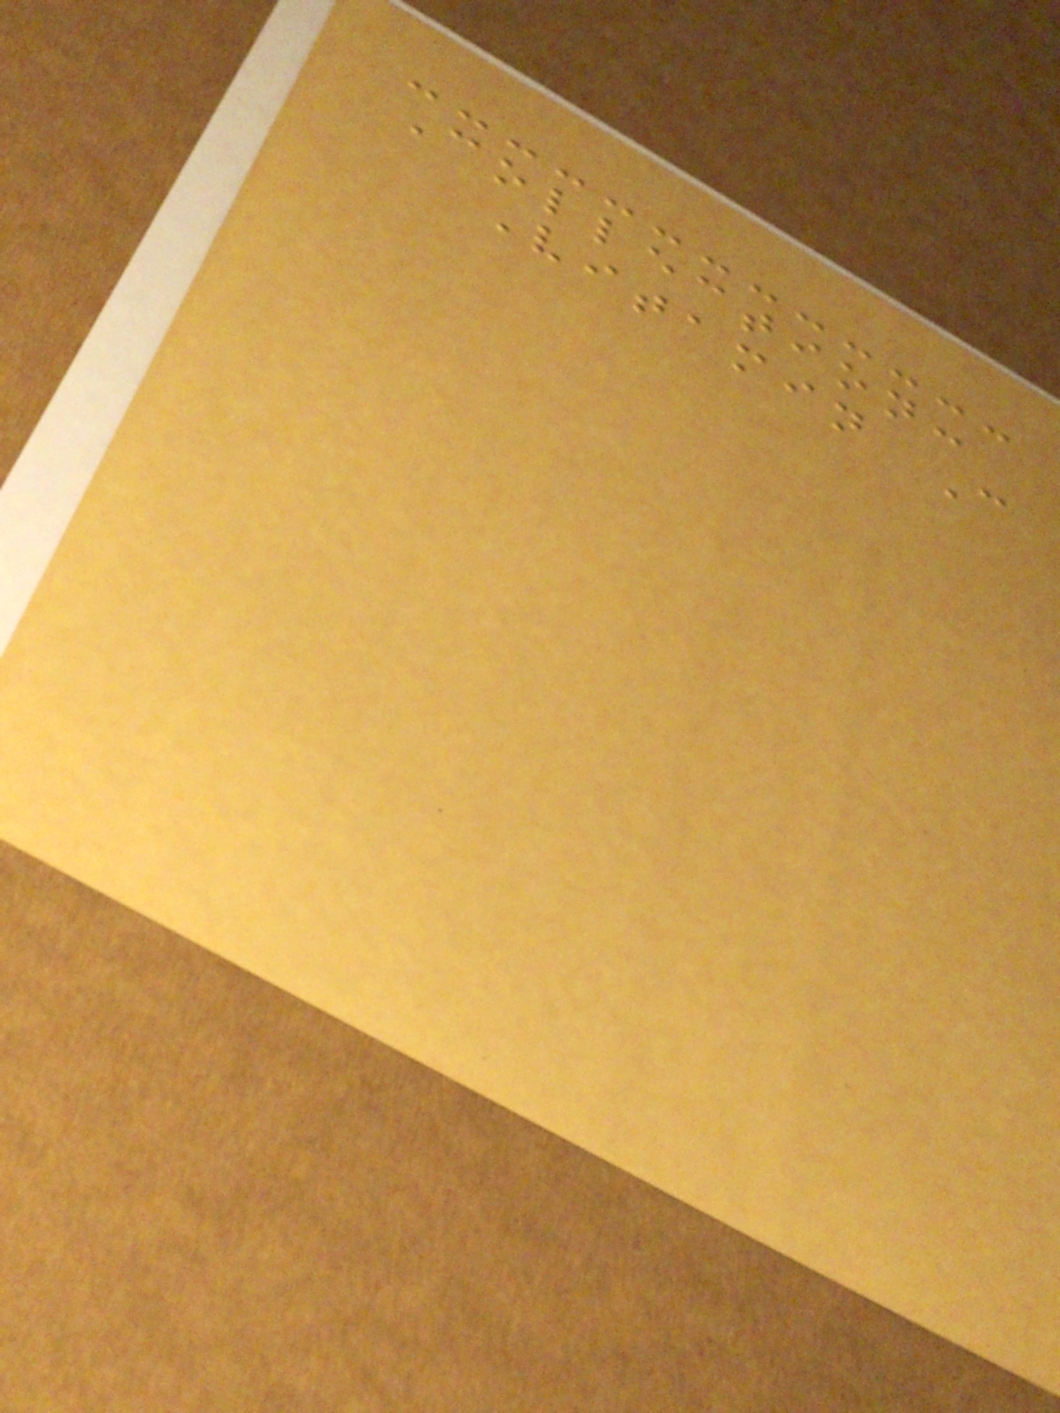Collection:
Vitamin C
